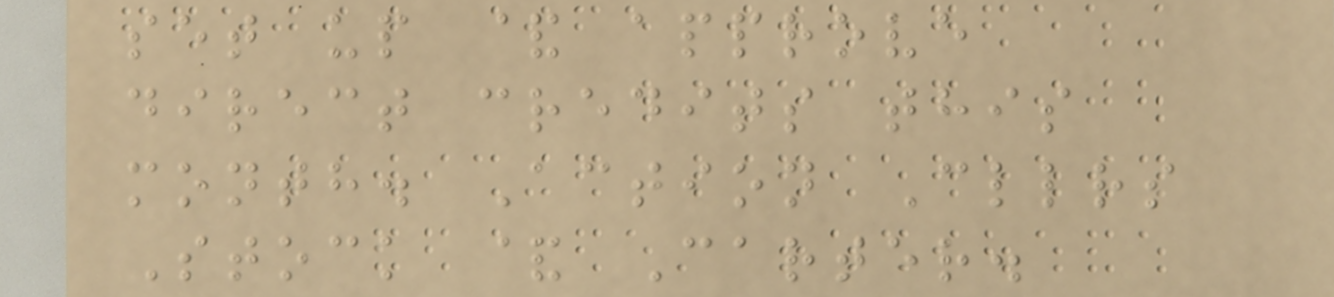set up & approve
direct credits this
month. Action Cllrs
Stock & Carter.
